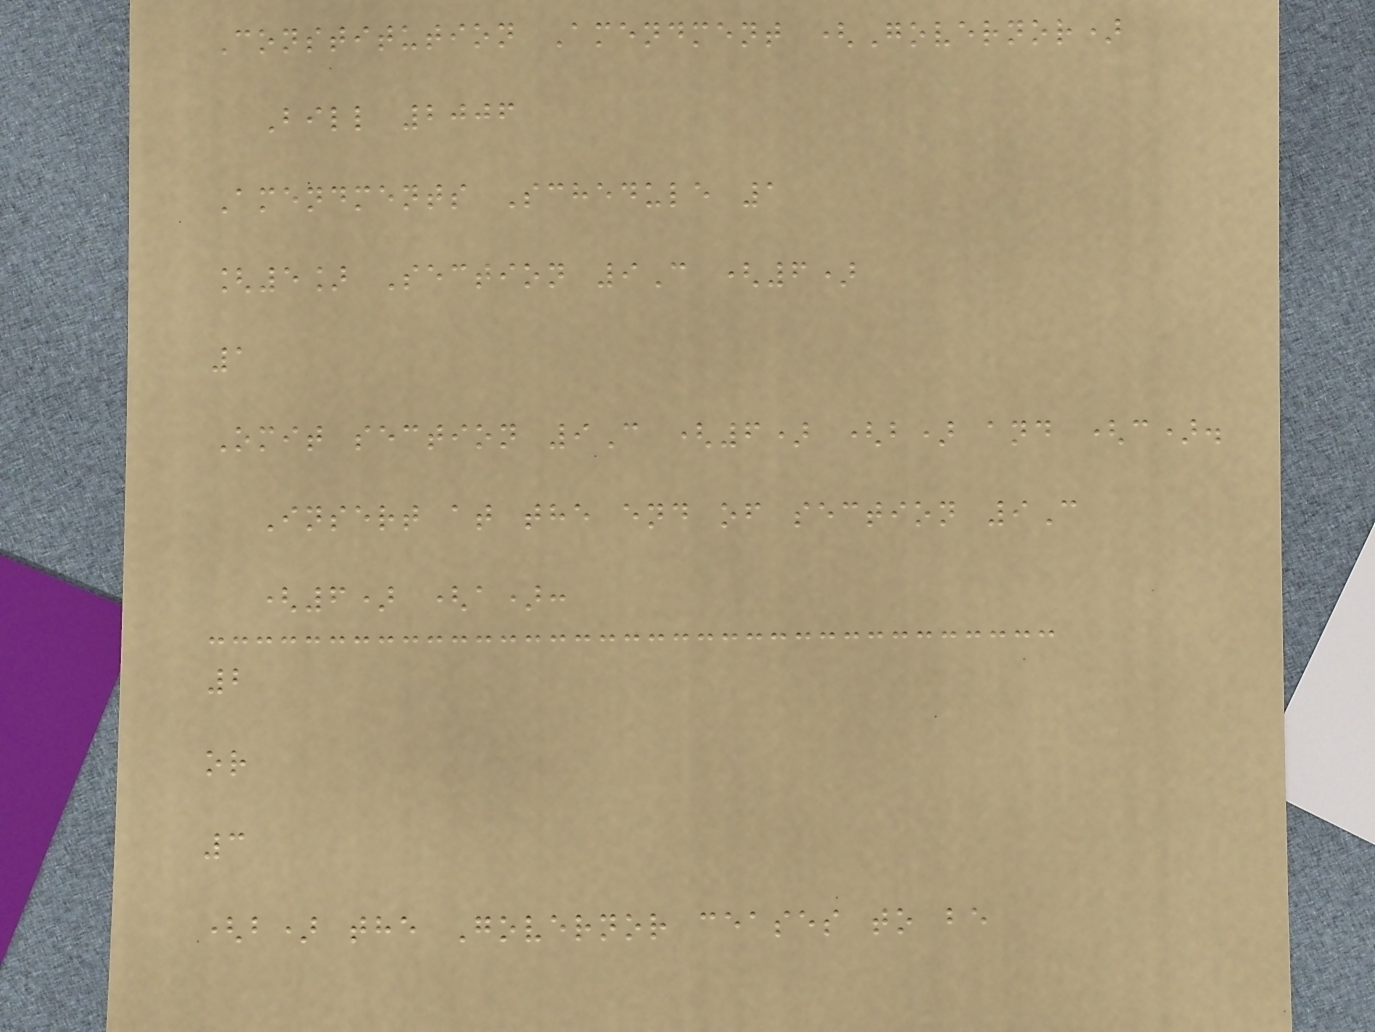Constitution Amendment (Governor)
Bill 2006
Amendments Schedule 1
[5] Section 9C (6)
1
Omit section 9C (6) (b) and (c).
Insert at the end of section 9C
(6) (a):
2
or
3
(b) the Governor ceases to be
